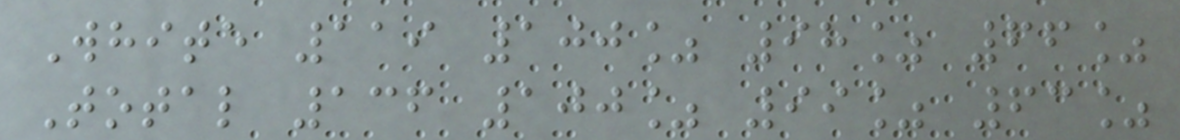White 119 100% 98% 66%
Total 136 100% 99% 63%
